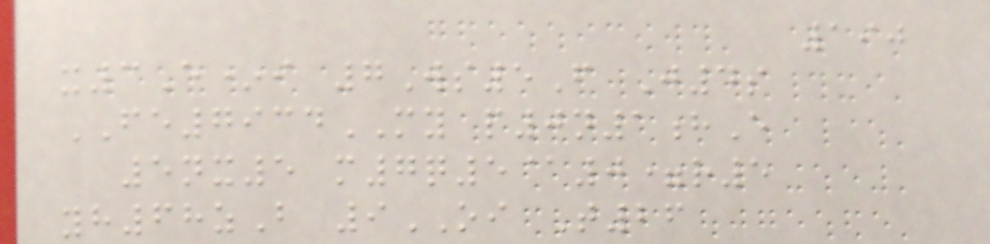190
x3E*i 7Ws5F J4s
FE7934MY p0n1hE
5nx5 m7q5@0=r5
yh68zB 9OI T26
